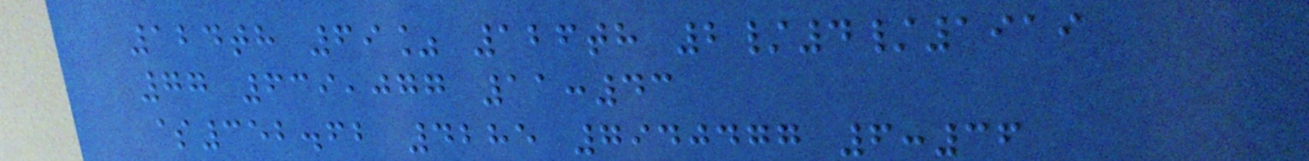124th 69% 126th 2/4/1919
77 639,077 11:43
$352.62 4285 7940477 6:36
